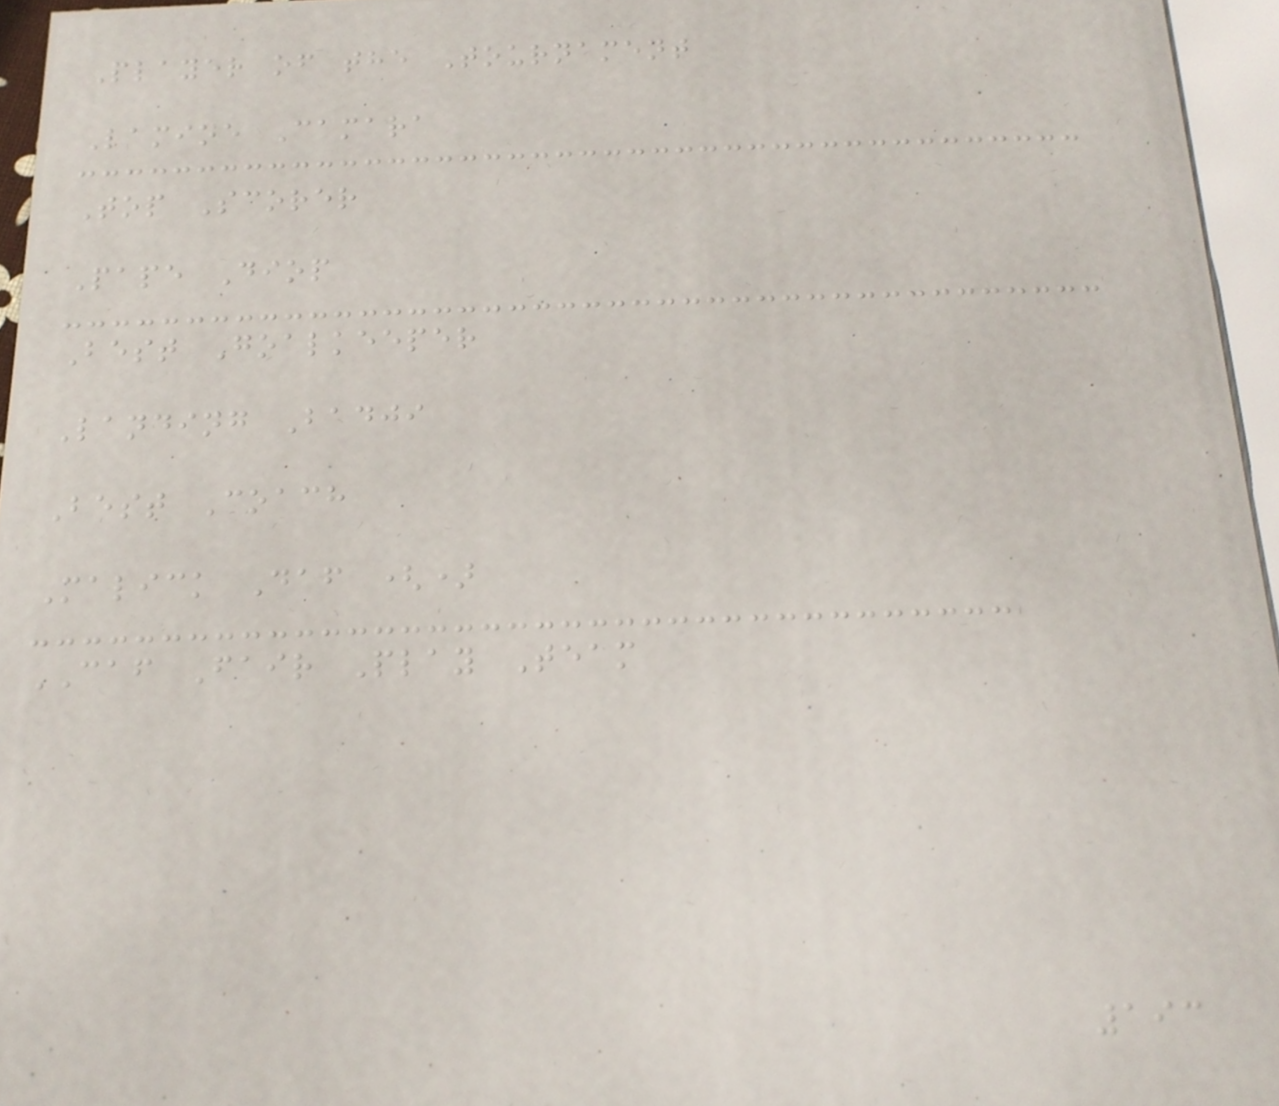Player of the Tournament
Lamine Camara
Top Scorer
Pape Diop
Best Goalkeeper
Landing Badji
Best Coach
Malick Daf ()
CAF Fair Play Team
193
